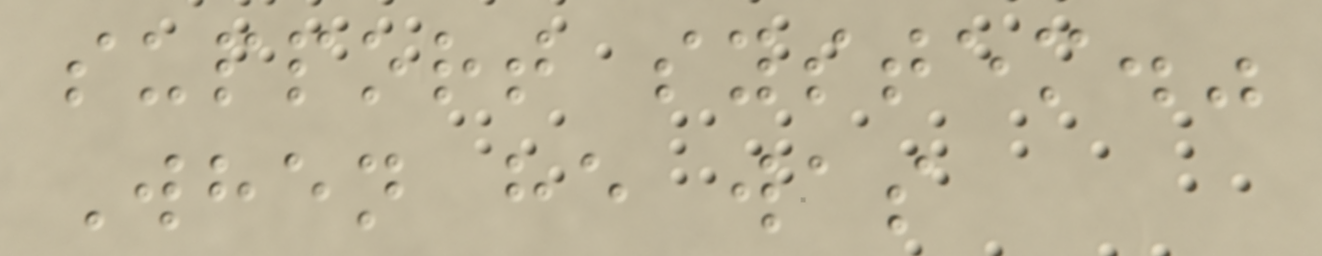support system."
When he was
